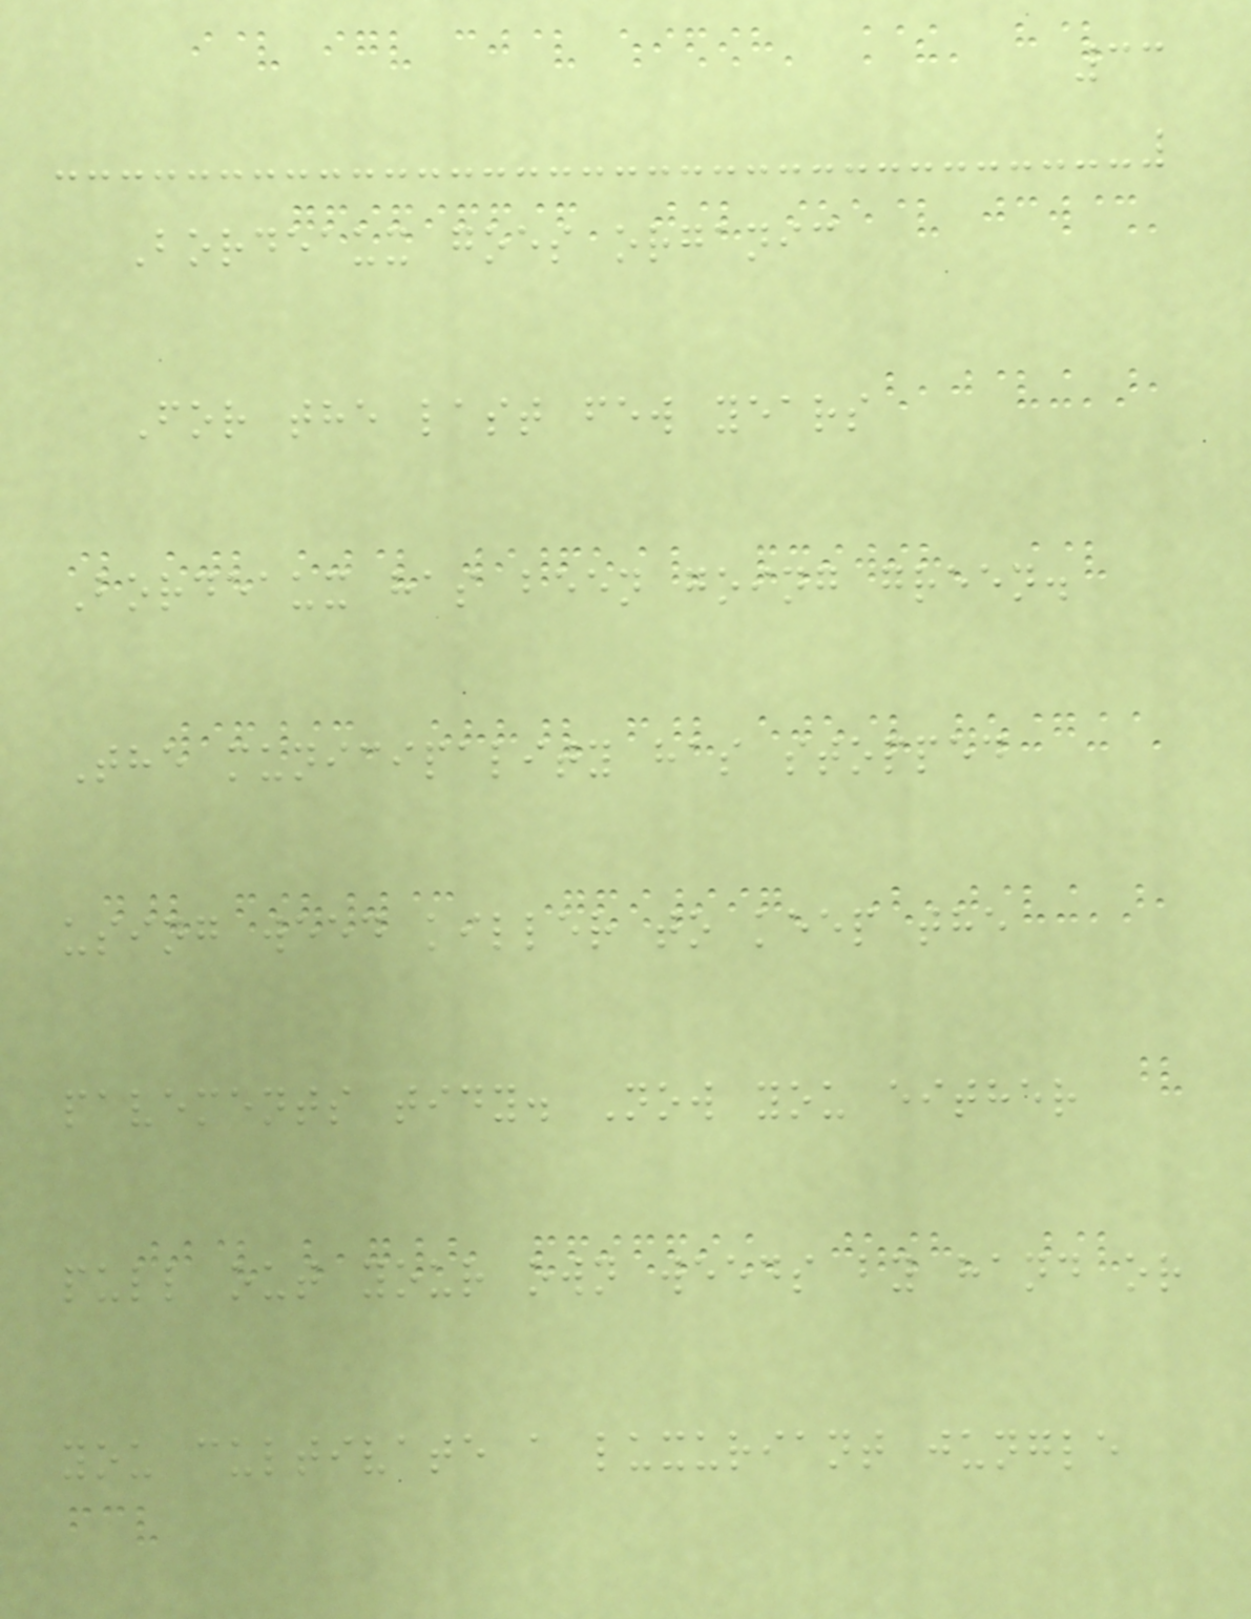33
Bordeaux goes organic
For the last few years
Bordeaux has been going green.
The municipality has stopped
using weed killer to keep the
pavements tidy. Now you either
pull out your own weeds by hand or
you cultivate a luxuriant jungle
